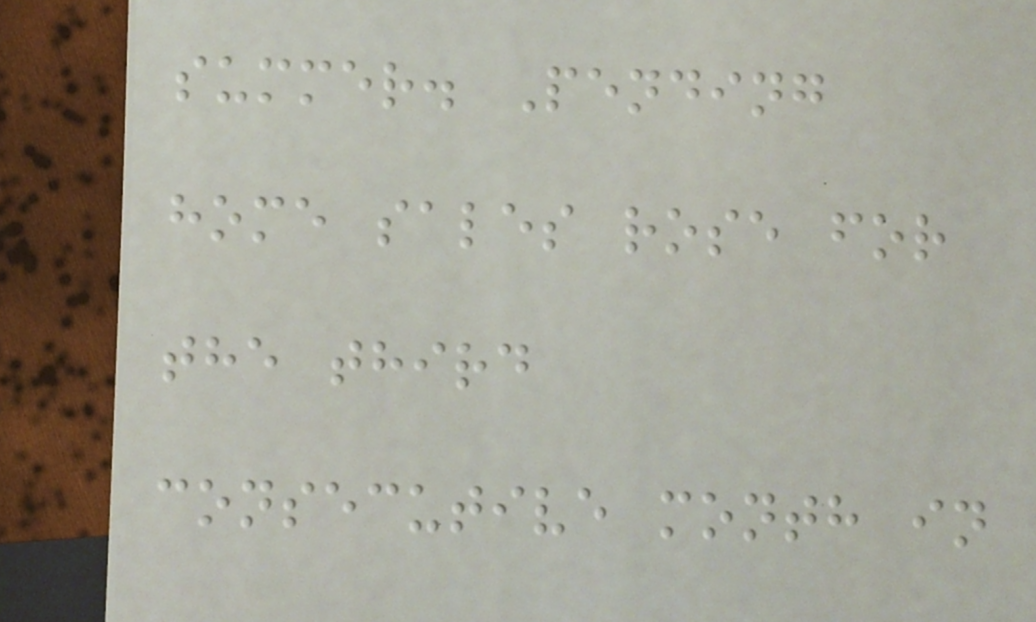summer. Pending
home sales rose for
the third
consecutive month in
